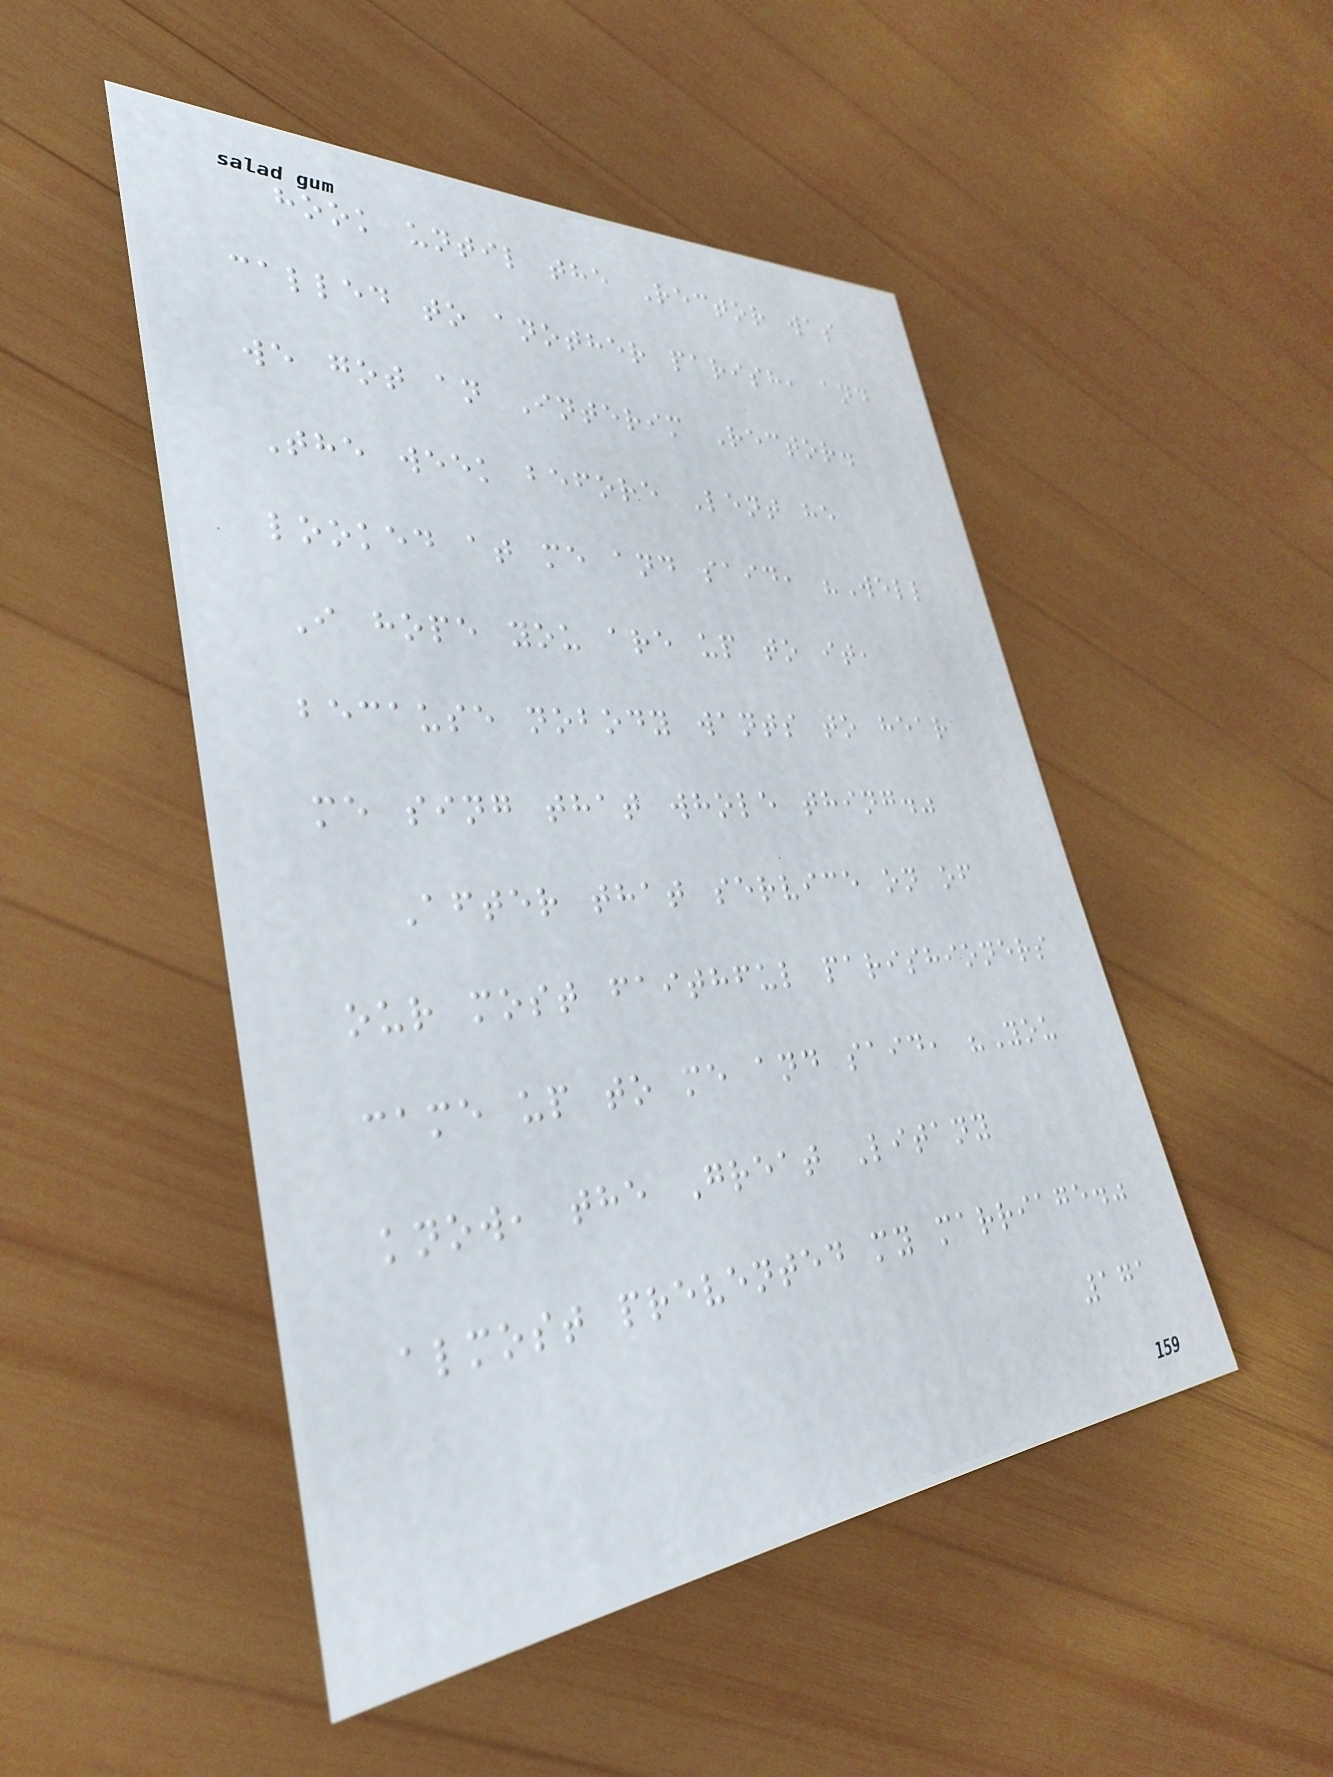hook until the Rector was
called to another parish, and
we got an Interim Rector.
The week before Lent he
looked at me and said, "Well
I hope you are up to it,
because nobody wants to hear
me sing that whole thing."
After that service on of
our most faithful parishioners
came up to me and said, "You
know, the Great Litany
almost prevented my marriage."
171
